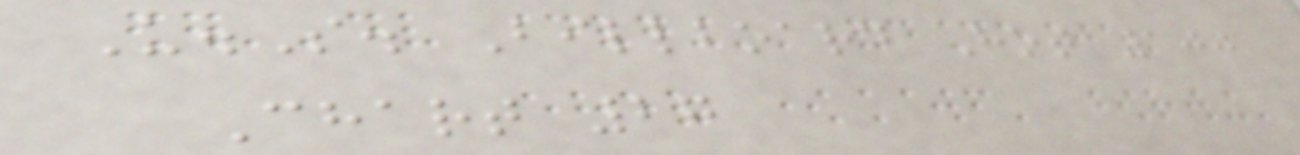U.S. Billboard Hot 100
Chart 27
